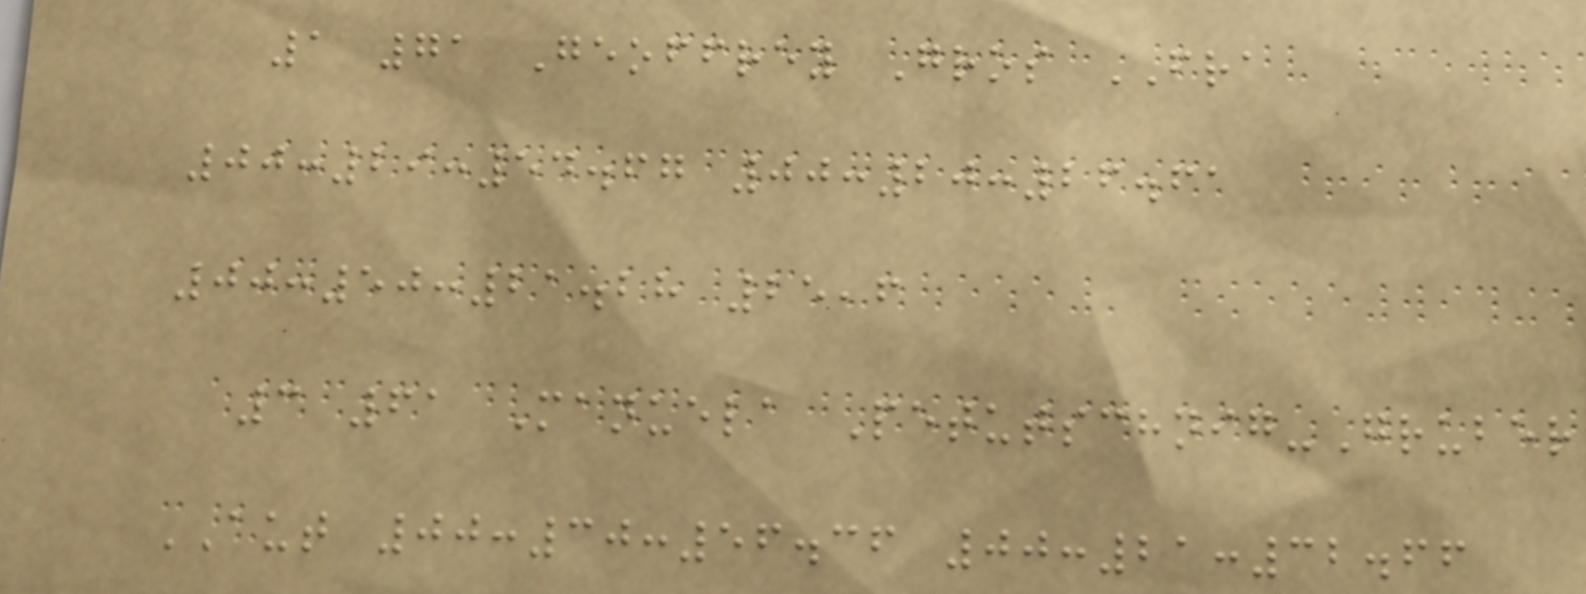1 71 Geoffrey Gros FRA
00:29:54.67 00:20:26.61
00:50:21.28 25,6
3 61 Manuela Petutschnig-Gruber
AUT 00:30:56.36 00:21:32.66
